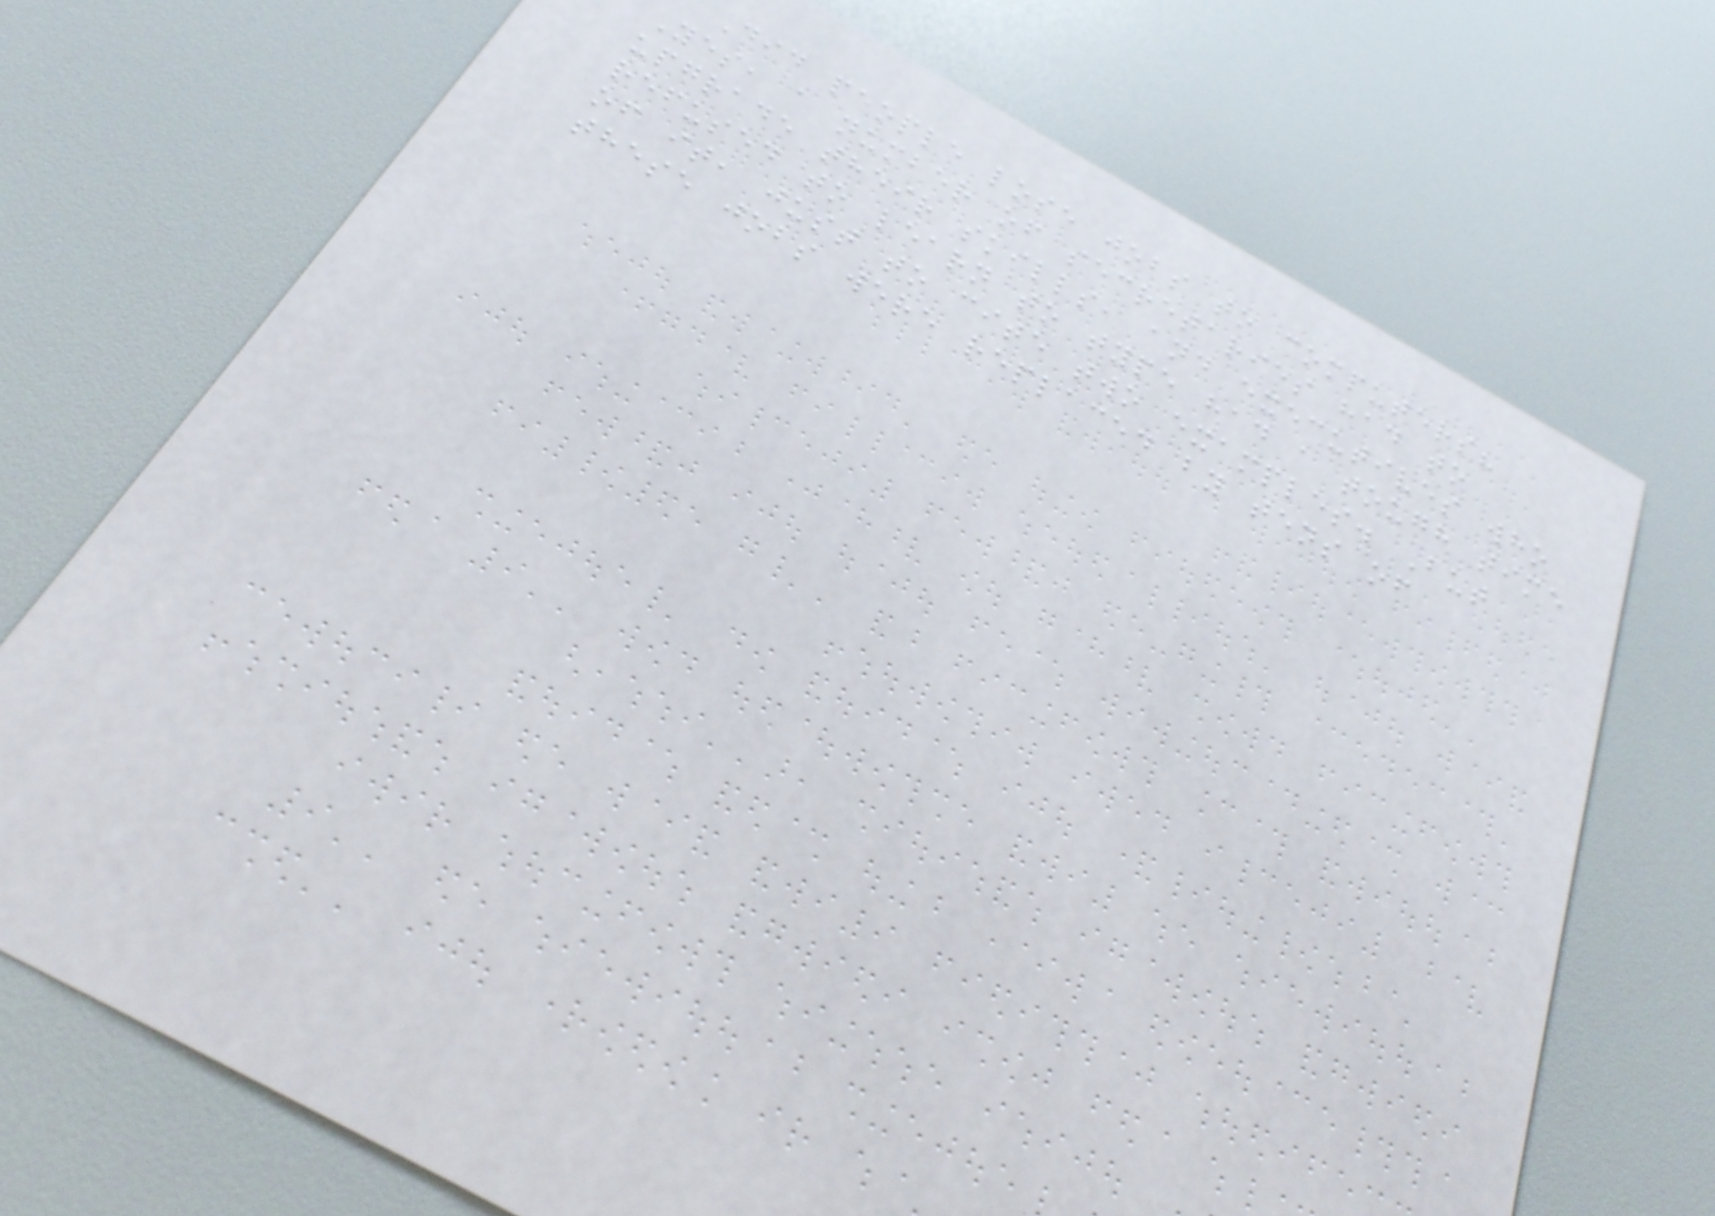Did people lose jobs to computers?
Yes, a number of secretaries had to
upgrade their skills, and executives who
refused to learn to type had a tough time
of it, just to cite two examples. But
these jobs were replaced by tens of
